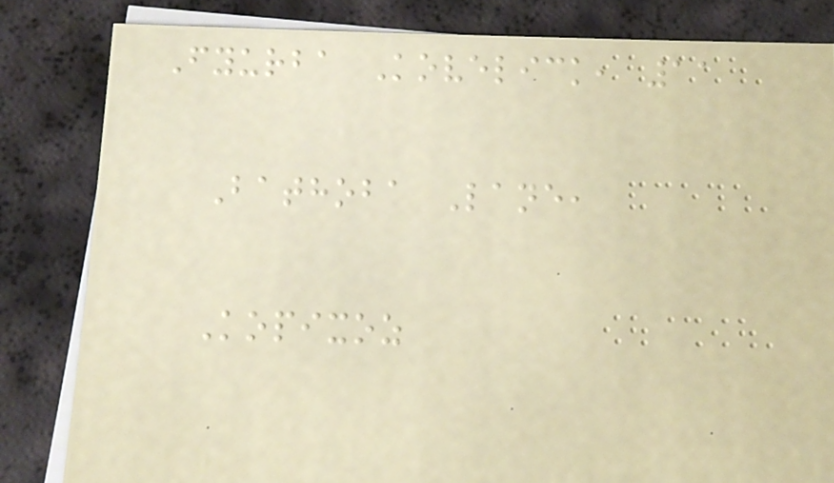Fyurba Kovelick, 11
Bathoba Lane,
Kopixoz
